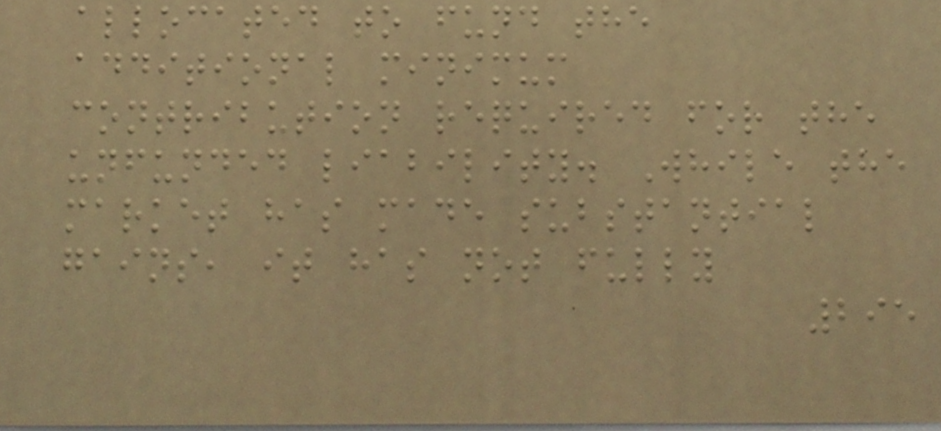allocated to fund the
additional minimum
contribution required for the
unfunded liability. While the
market has made substantial
gains, it has not fully
295
